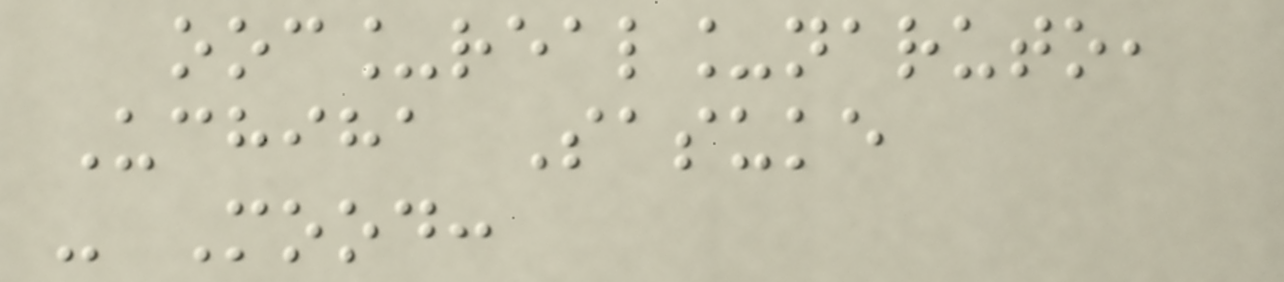ooc_real_naruto,
Uchiha Sasuke
- Mood:
